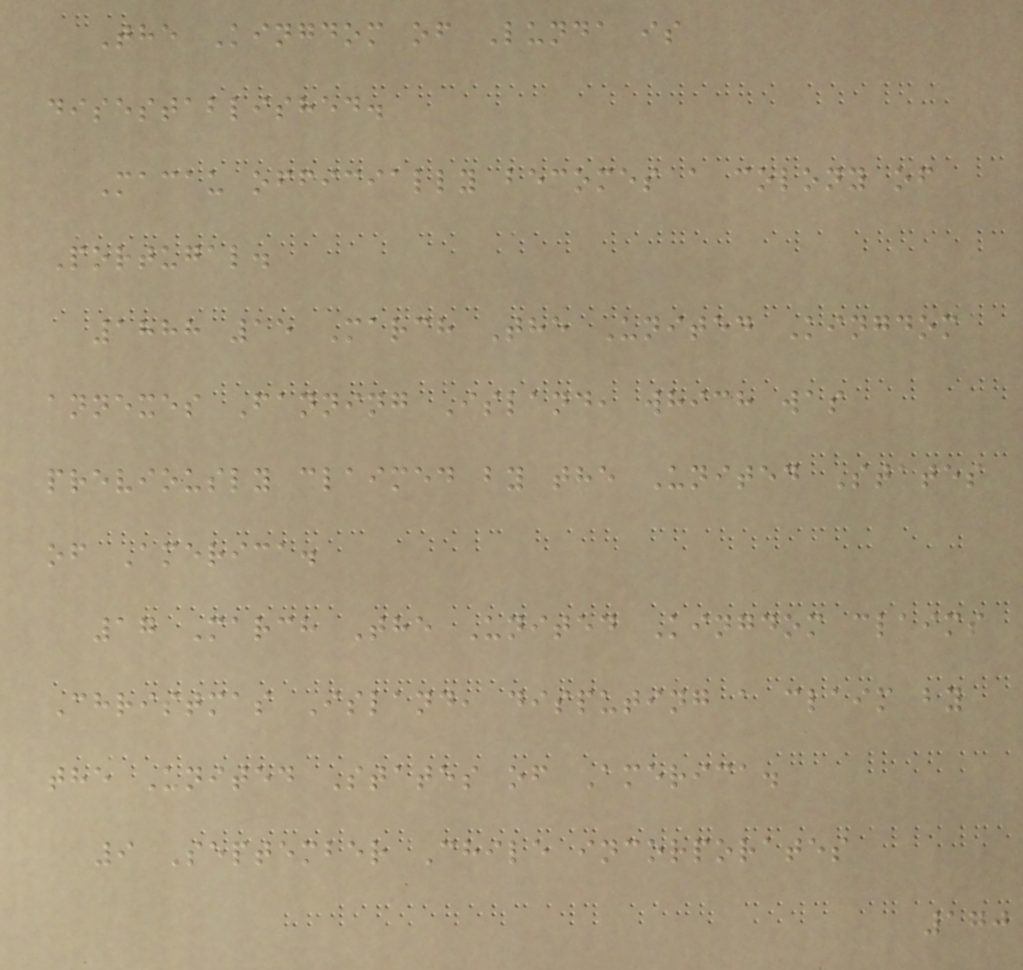The Kingdom of Lunda is
disestablished.
Macau officially becomes a colony of
Portugal.
1888 15 March The United Kingdom
annexes Fanning Island, which was
previously claimed by the United States
of America.
17 March The United Kingdom claims
Christmas Island, disputing a claim by
the United States of America.
9 September Chile incorporates
170
